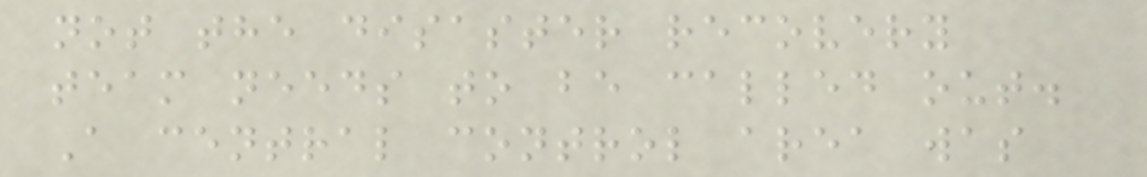not the disaster recovery
team needs to be called out.
A central control area was
